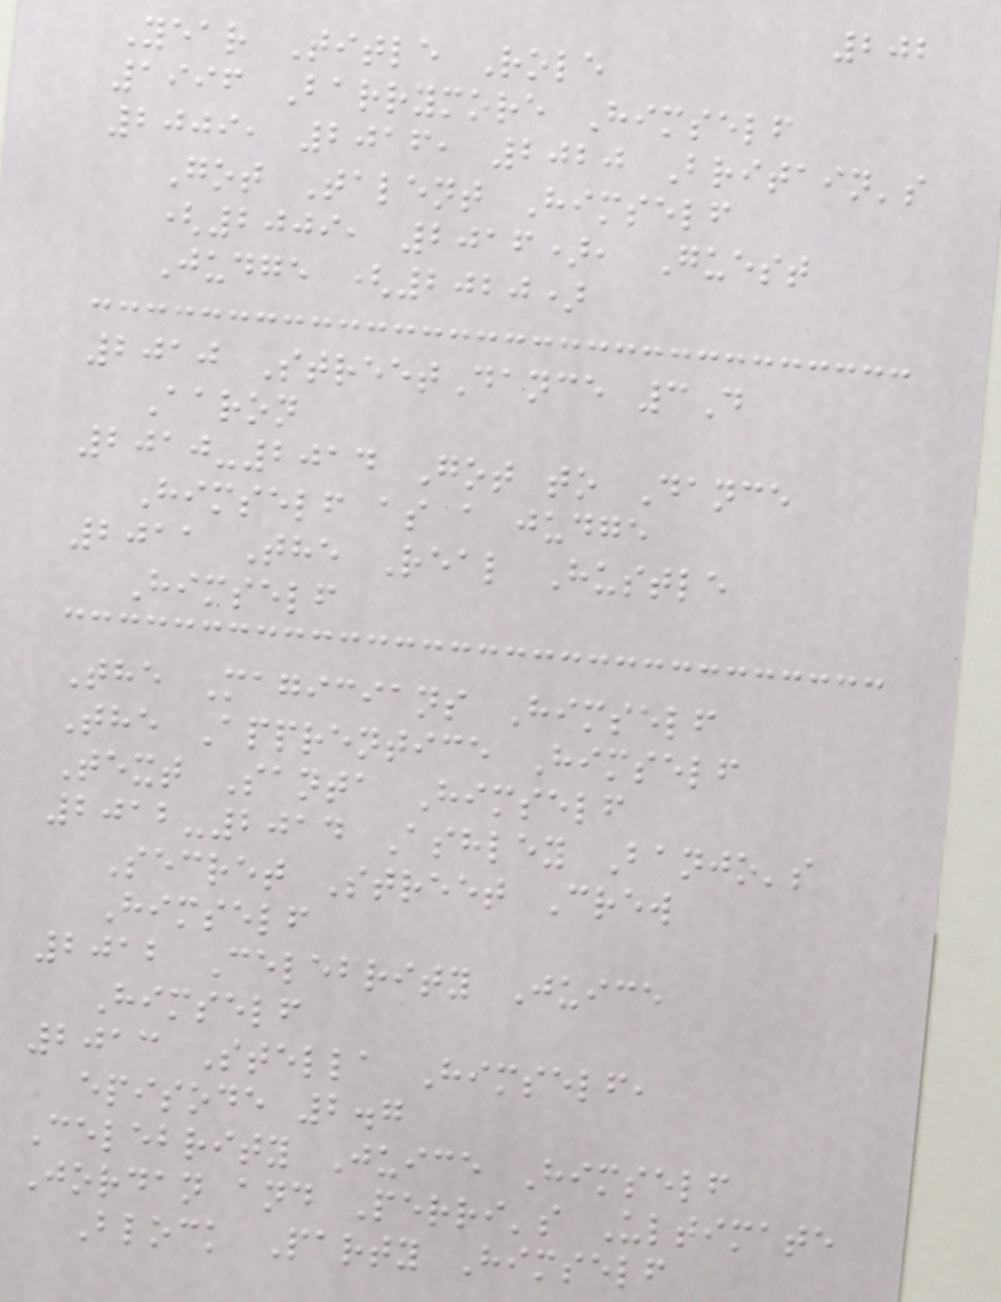202
Year Title Role
1996 Barrymore Himself
2009, 2016, 2020 Britain's
Got Talent Himself
(2009, 2016), Guest
Judge (2020)
2010 StreetDance 3D
Aaron
2010-2014 Got to Dance
Himself as a judge
2011 The Real Hustle
Himself
The Magicians Himself
The Apprentice Himself
Text Santa Himself
2012-2014 Ashley Banjo's
Secret Street Crew
Himself
2012 Celebrity Juice
Himself
2013 Stella Himself,
episode 2.7
Celebrity Juice Himself
Jordan and Perri's Ultimate
Block Party Himself
